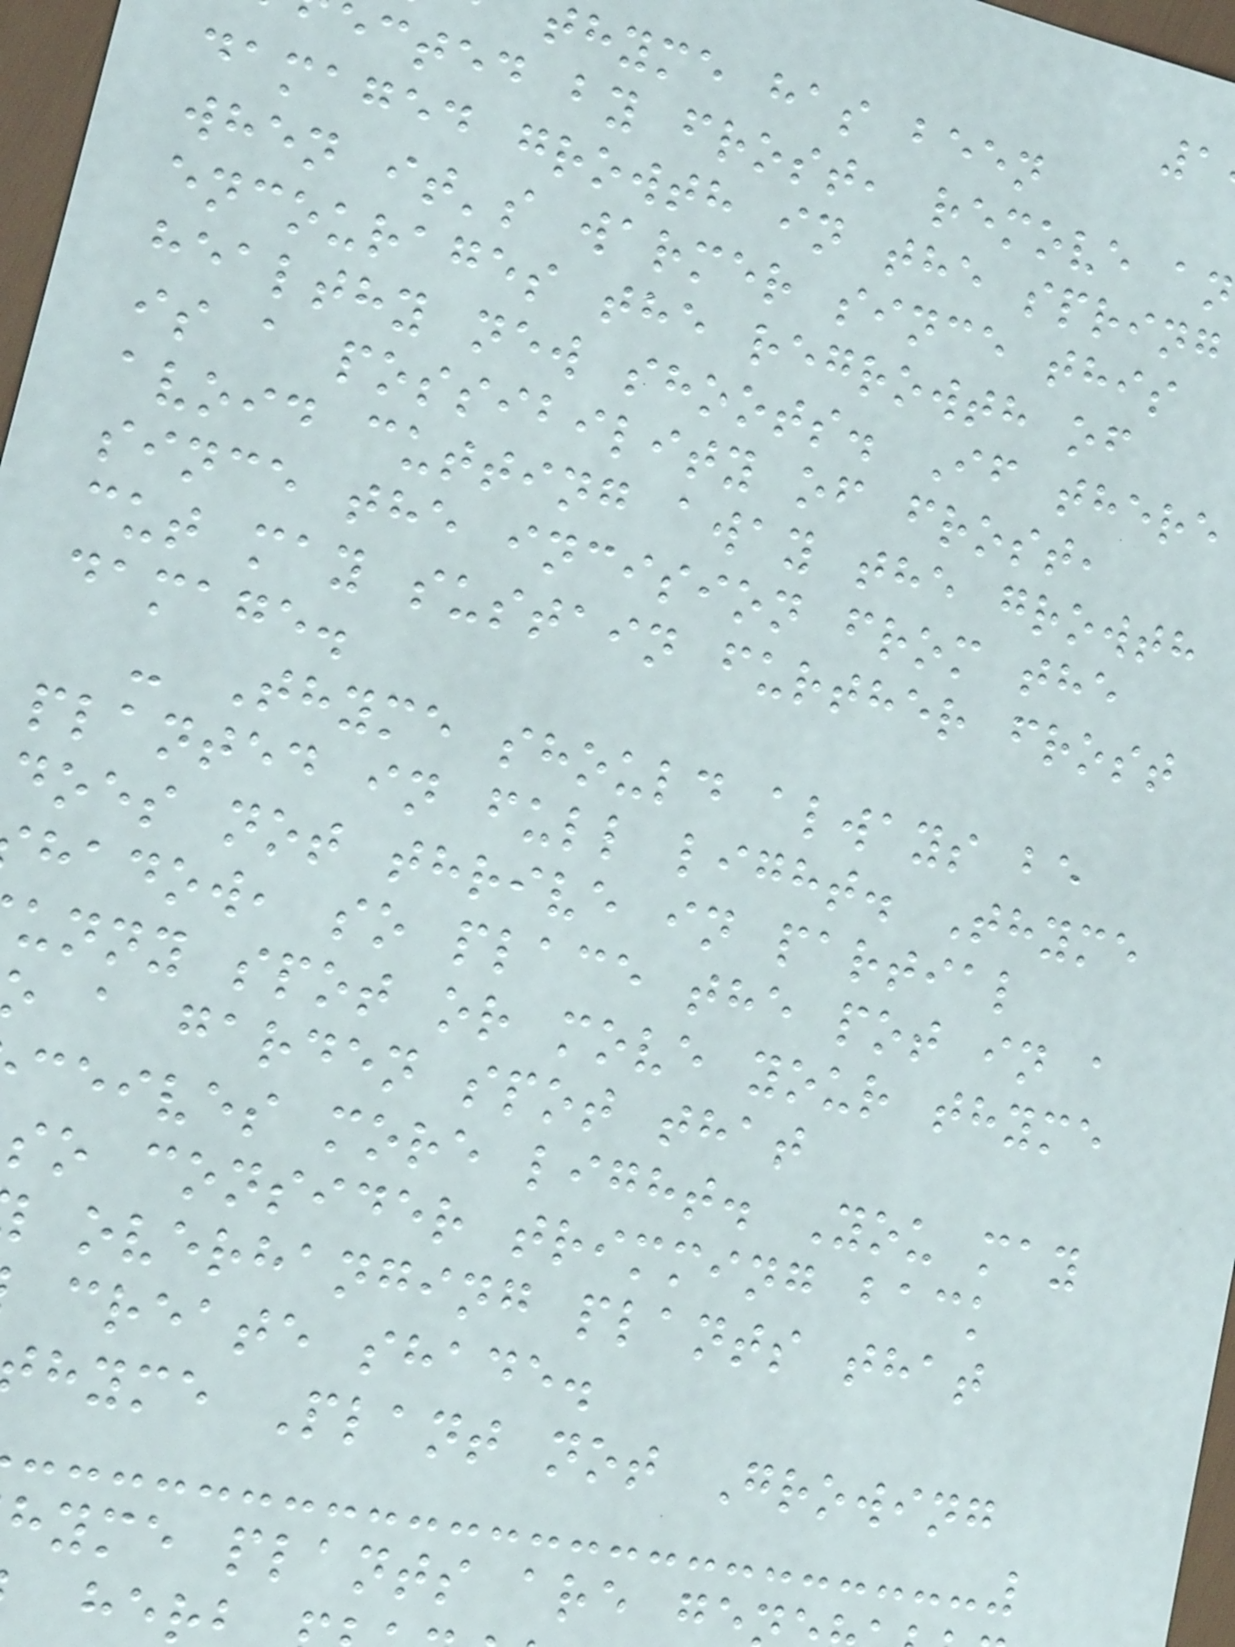thyme has been
ected by frost, remove an
damaged growth in the spring
when it's warmer since this
encourages the regrowth of
healthy new shoots. If there
is a possibility of frost,
avoid cutting away the growth
since the incision from the
cut may sustain further frost
damage.
- Thyme should always be
planted in full light. Thyme
does not thrive in partial
hadow, so place the pot in a
unny spot or move your thyme
a garden spot that
ceives more light. You may
so consider trimming back
overhanging plants that
create shade.
hyme Plant not Growing
hyme plants are ge
